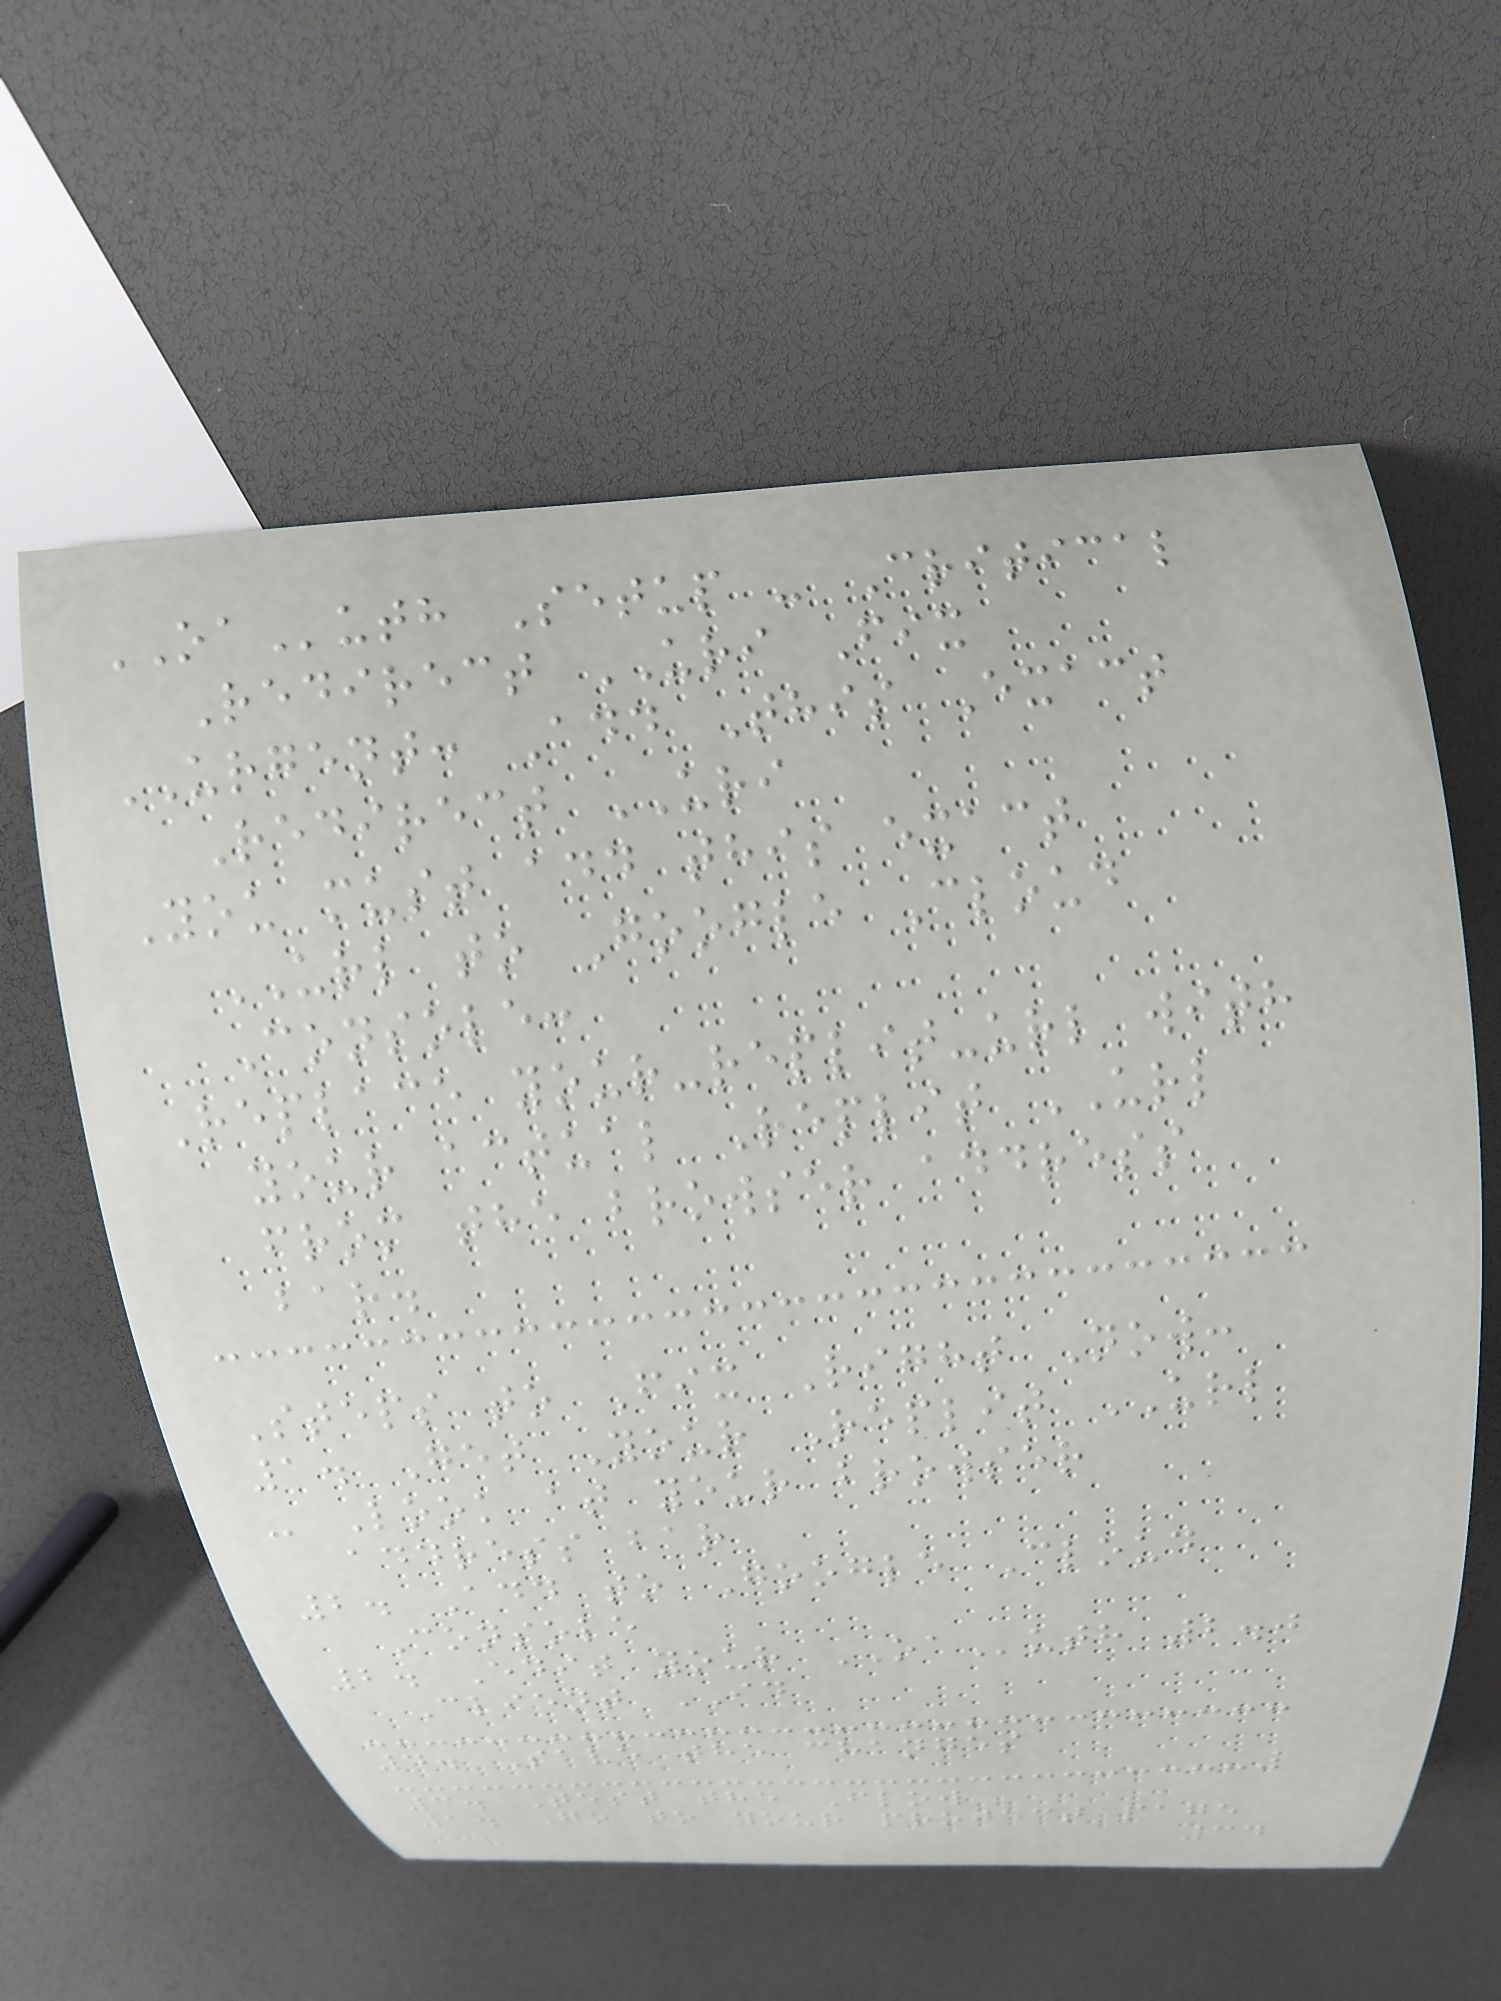OAuth Setup - Critical
Redirect URI Fix
URGENT: Add This Exact
Redirect URI
You must add this exact
URL to Google Cloud
Console:
Replace your-replit-url with
your actual Replit URL
from the browser address
bar.
Steps to Fix Right Now:
1. Get Your Replit URL
- Look at your browser
address bar
2. Add to Google Cloud
Console
2. Edit your OAuth 2.0
Client ID
4. Save the changes
3. Test the Flow
1. Go to your project page
34
